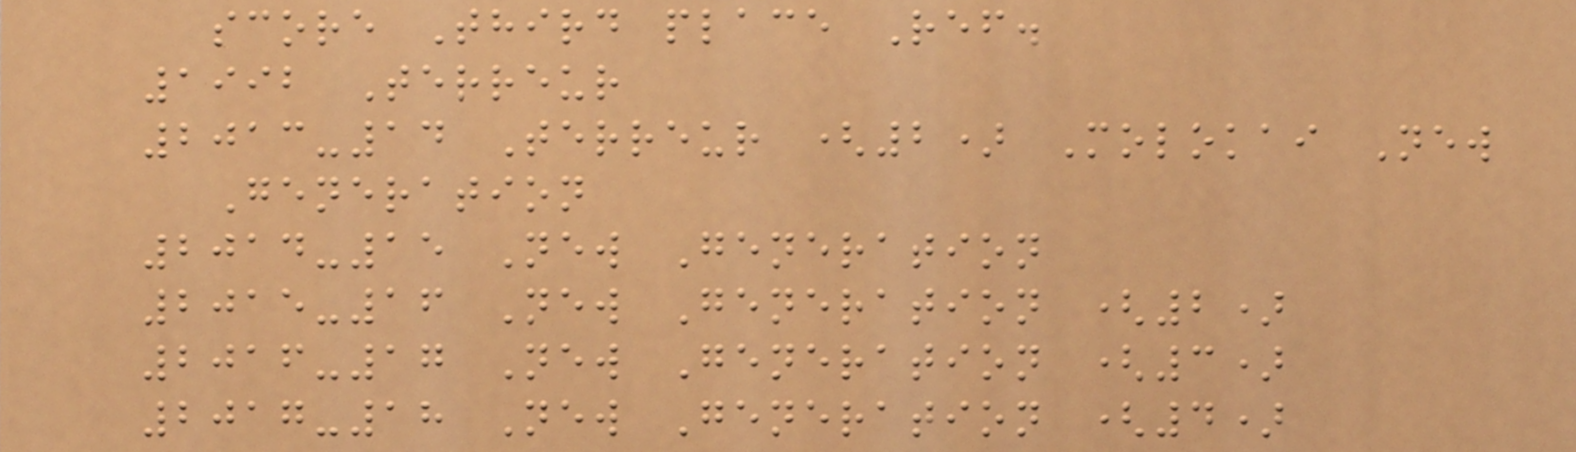score Third place Ref.
1992 Terreur
2013-14 Terreur (2) Molokai New
Generation
2014-15 New Generation
2015-16 New Generation (2)
2016-17 New Generation (3)
2017-18 New Generation (4)
